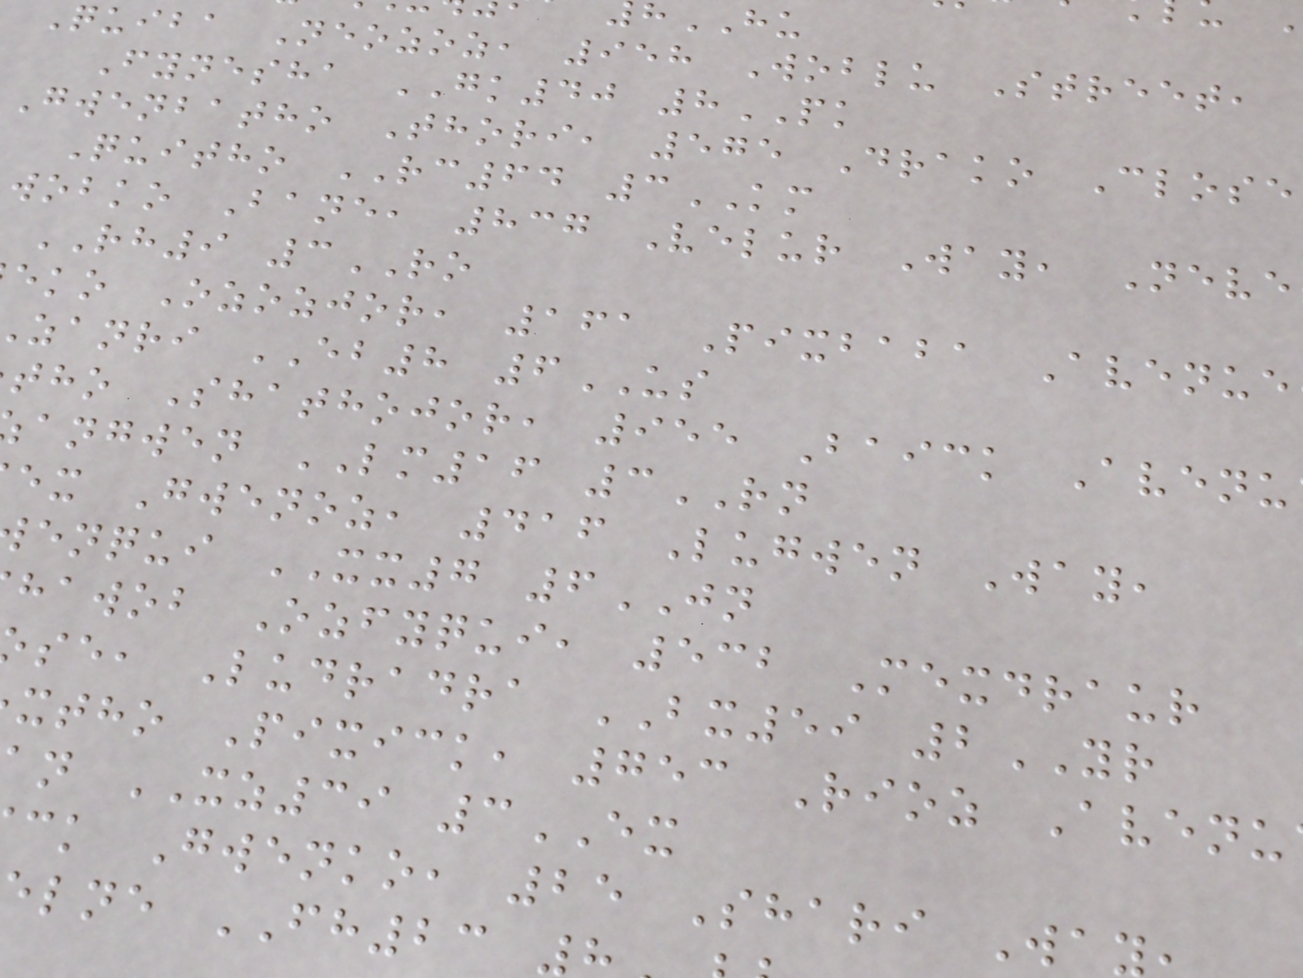Quiba Neozoz, 958 Woblu Street,
Fynesha GK40 8PK
Gwenbatho Thori, 575 Drako Close
Quitho RC64 3KM
wobko Bane, 837 Velur Way, Neve
RH9 3RO
eko Ozozjor, 161 Pixbaba Avenue
zanri EB8 6US
tho Shathojor, 955 Baick Avenu
angwen LM16 3RN
ex Gwenoz, 416 Lugwen Way,
enqui XX7 6JN
hawob Ozfyqui, 532 Mexdraur
se, Ludradra BX59 2YR
xtho Pixick, 753 Rioz Avenu
n XZ39 3EX
ck Gwenko, 25 Shari Wa
lne FH23
